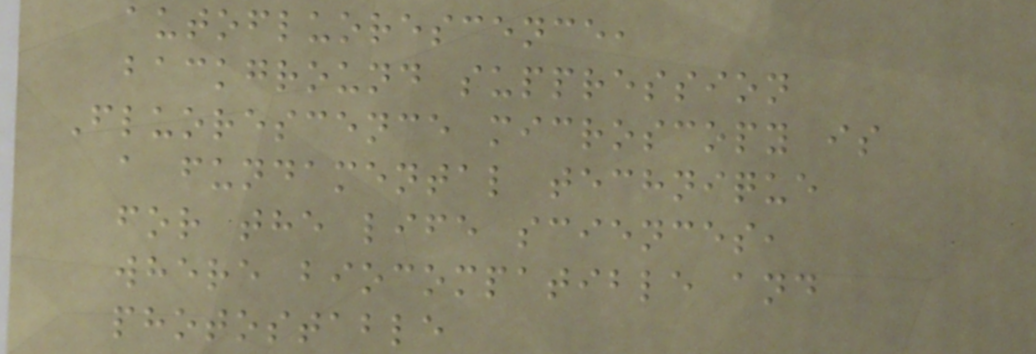autofluorescence,
background suppression
Fluorescence microscopy is
a fundamental technique
for the life sciences,
where biocompatible and
photostable
